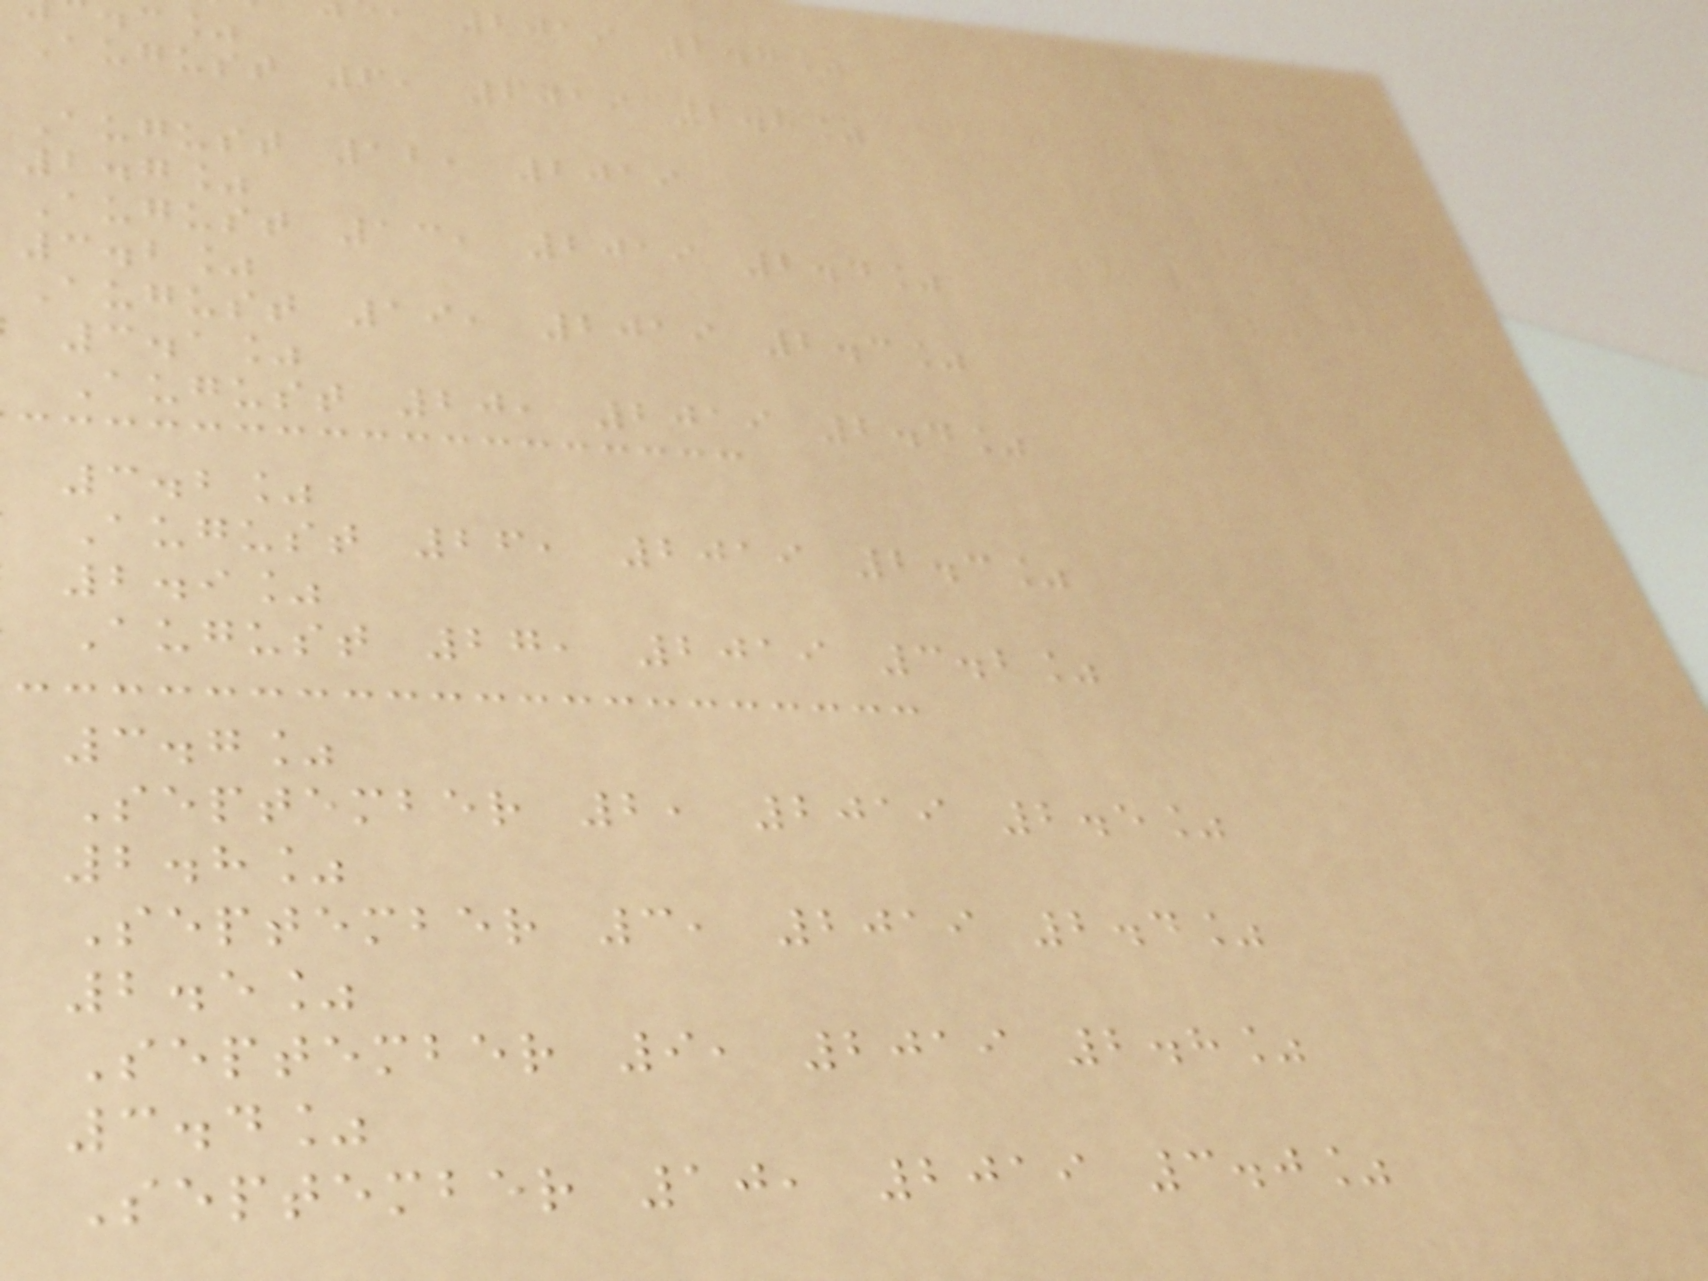2019 2.7%
August 6, 2019 2.8%
August 12, 2019
2.7%
August 13, 2019 2.4%
3.2%
August 19, 2019 2.3%
3.1%
August 20, 2019 2.4%
3.2%
August 26, 2019 2.3%
2.9%
August 27, 2019 3.2%
3.7%
September 2, 2019 2.5%
2.8%
September 3, 2019 2.4%
2.5%
September 9, 2019 2.8%
3.4%
September 10, 2019 3.0%
